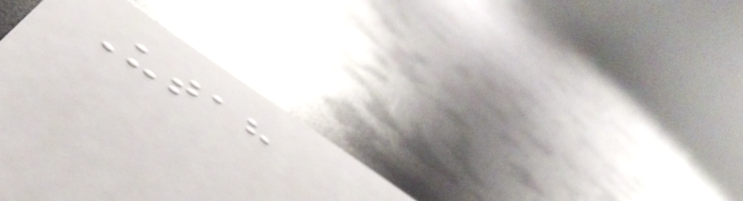Utah
